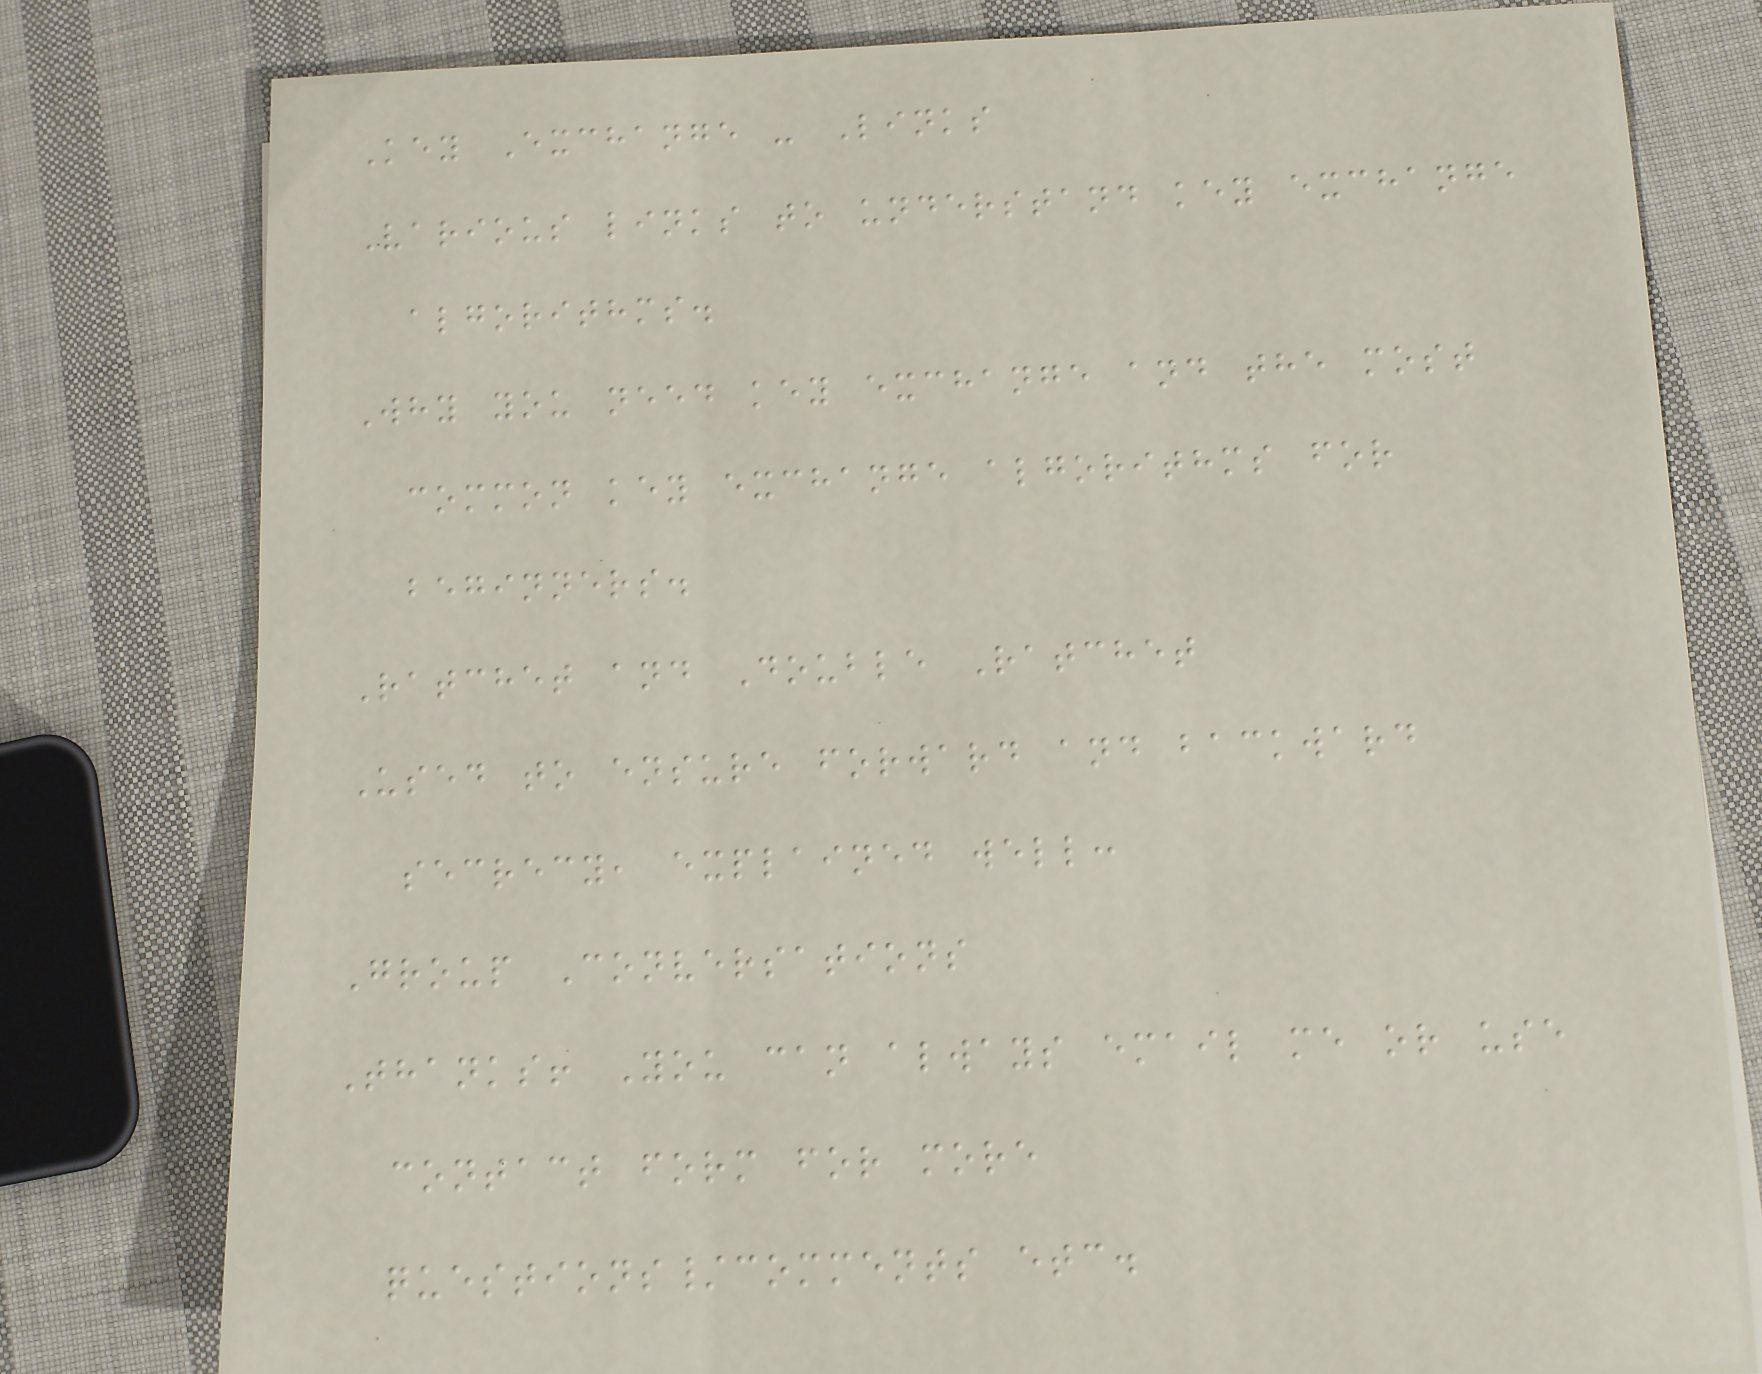Key Exchange - Links
Various links to understand key exchange
algorithms.
Why you need key exchange and the most
common key exchange algorithms for
beginners.
Ratchet and Double Ratchet
Used to ensure forward and backward
secrecy, explained well:
Group Conversations
Thanks! You can always email me or use
contact form for more
questions/comments etc.
